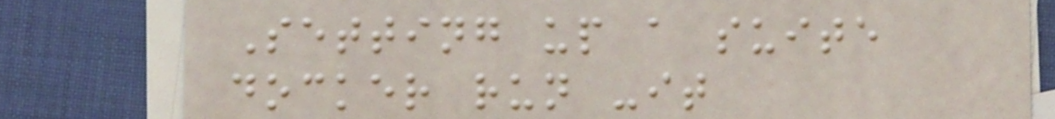Setting up a suite
docker run -it
